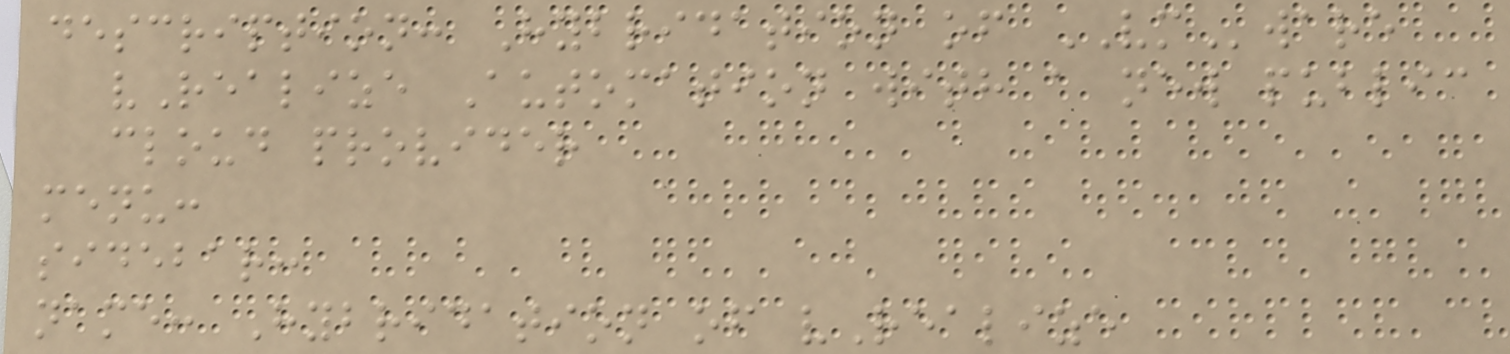description: Hybridation of VMware
vRealize Automation with a new public
cloud provider
menu:
sidebar:
name: Hybridation of vRealize
